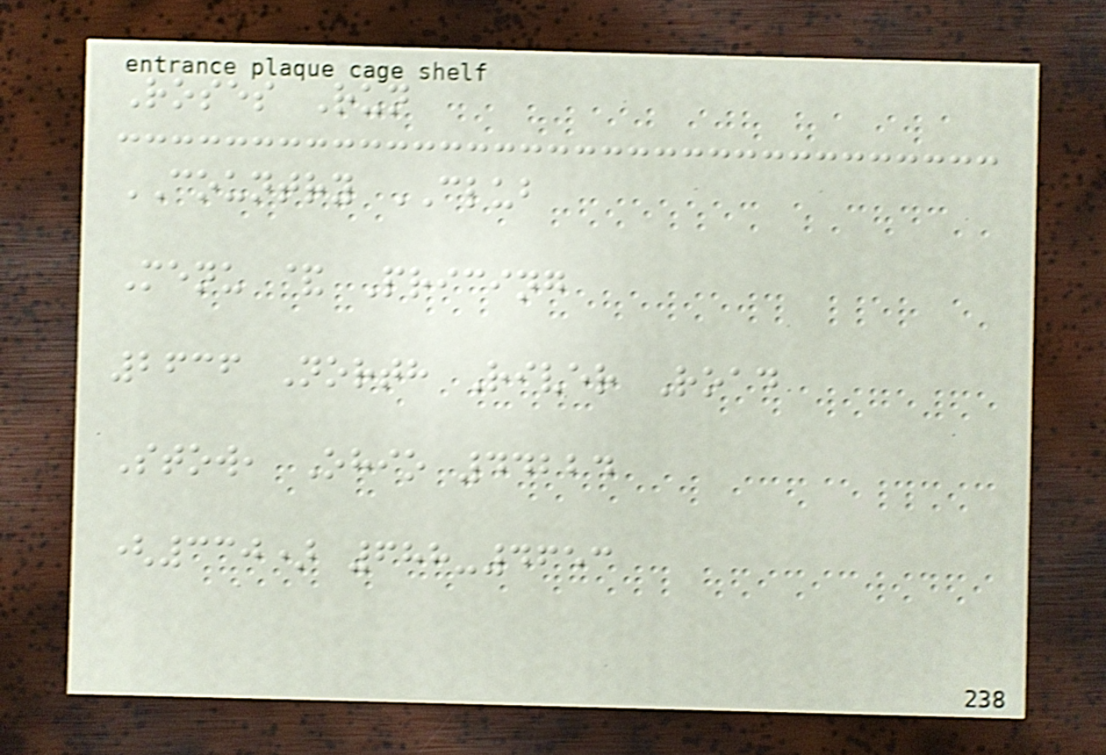Roses Run
COUNTRY CLUB
Menu & Pricing
2636 North River Road
Stow, Ohio 44224
(330) 688-4653
